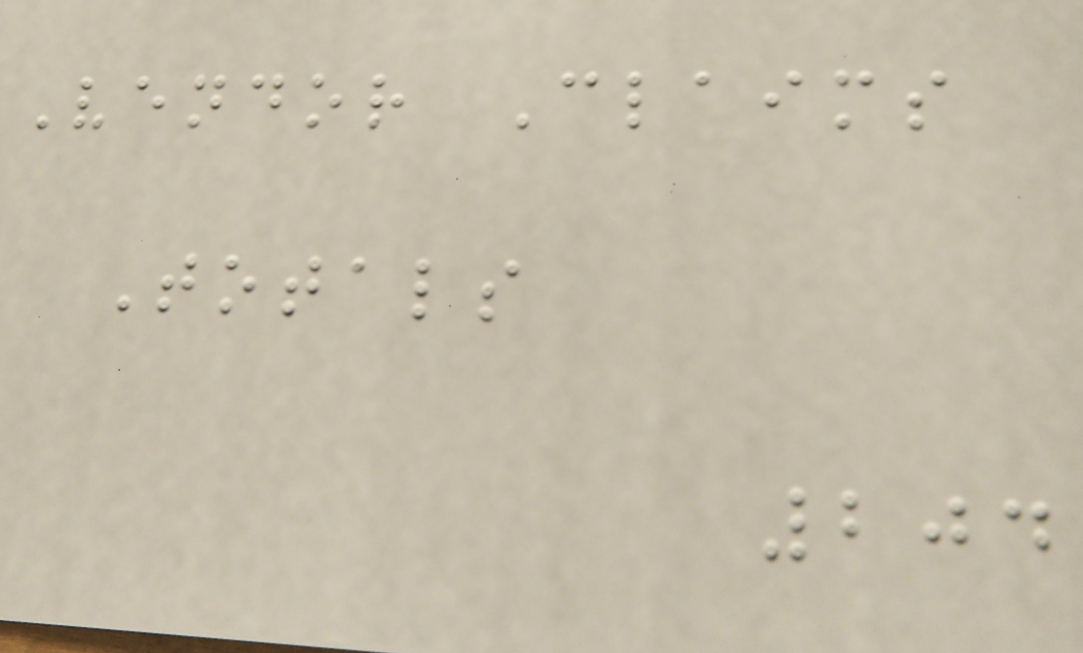Vendor Claims
Totals
204
